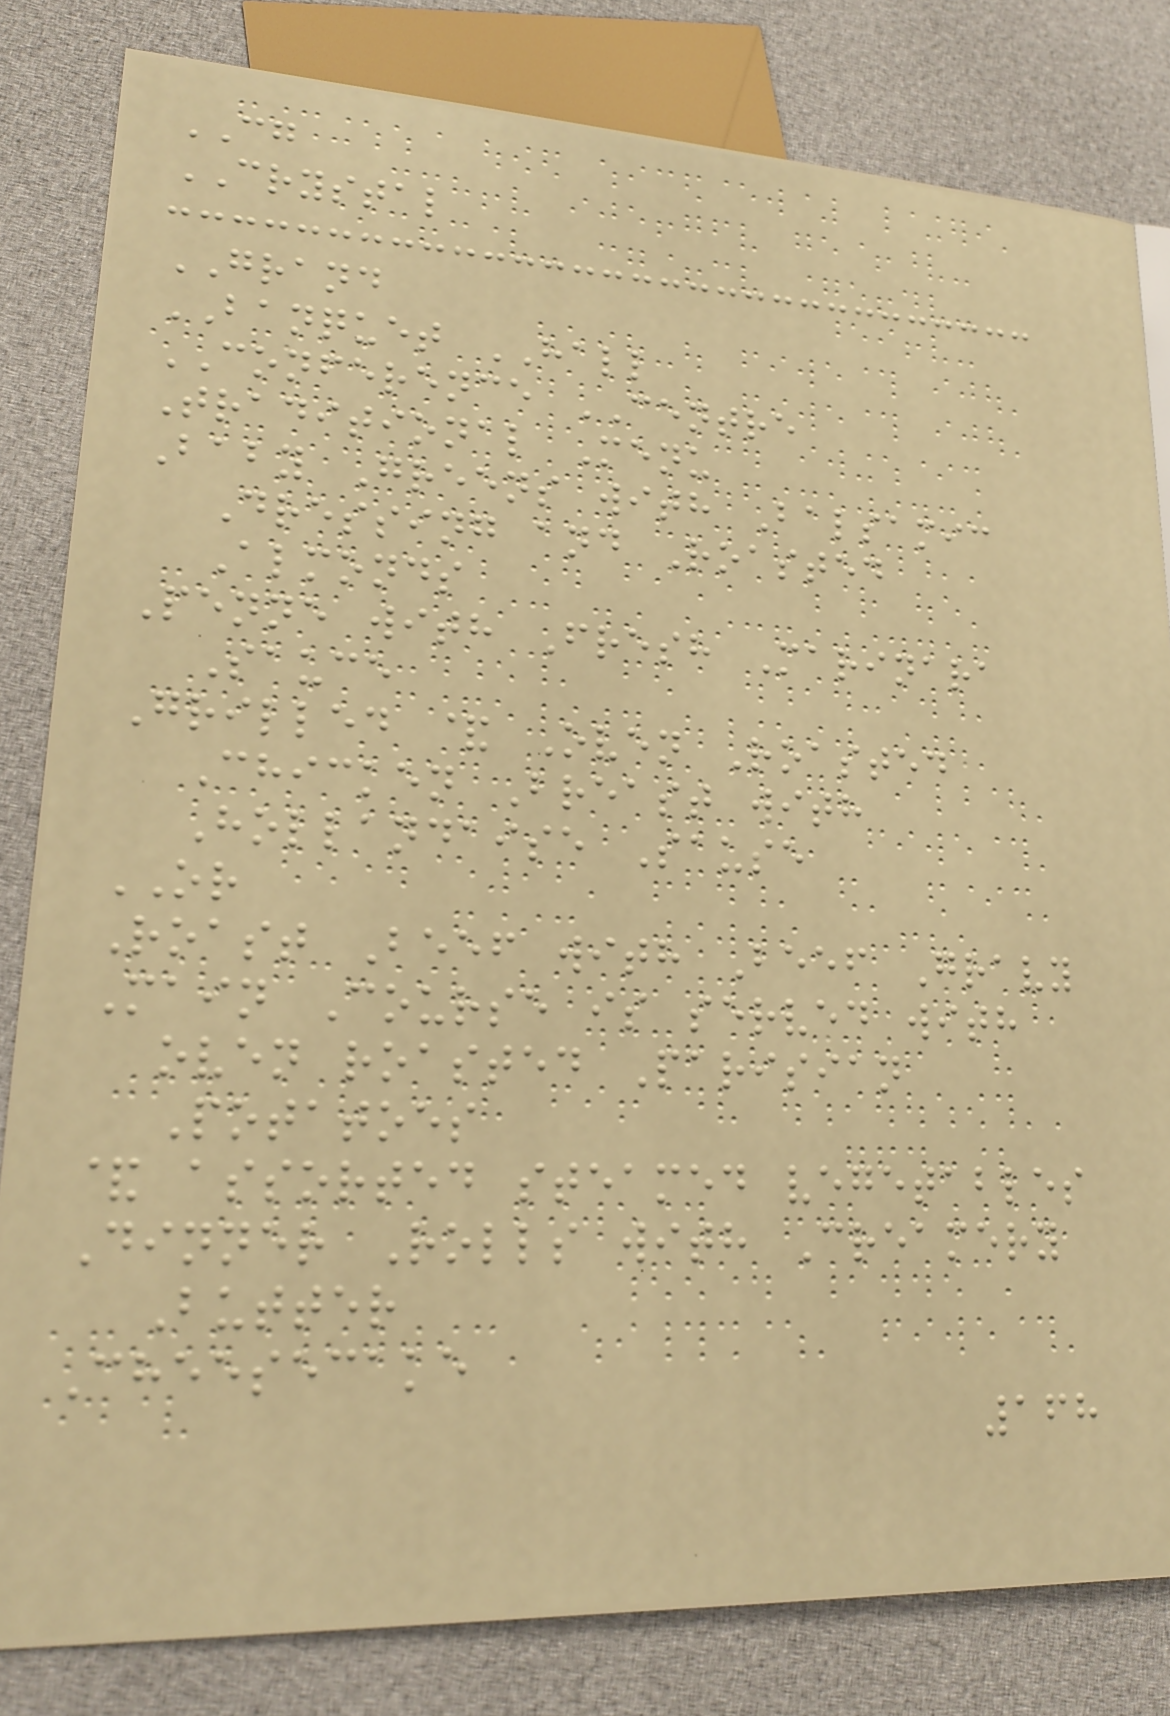CG
CRYSTAL
GRAND
BANQUET HALL
CONFERENCE CENTRE
Traditional Menu
Baby Greens with Balsamic
Dressing and Roasted
Almonds
Penne with Fresh Marinara
Sauce
Grilled & Oven Roasted
Chicken Breast with
Hollandaise Sause
OR
Roast Beef with Beef Gravy
Main Course is served with
oven roasted Parisian
Potatoes
& assorted steamed vegetables
Dinner Rolls with Creamery
Butter
Cheesecake
168
